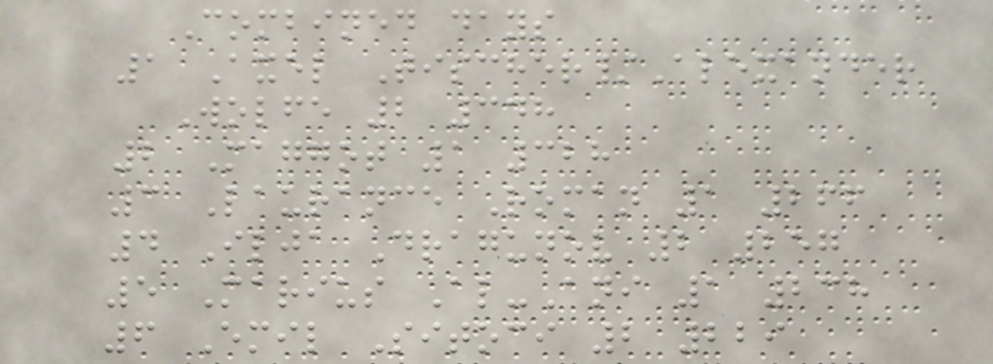Combined days
1 Axel Tischer/Alexander
Wolfe 2 348
2 Maggot 1 328
3 Laurance Roman 1 266
4 Ilja Dragunov 2 257
5 Marius Al-Ani 1 238
6 Emil Sitoci 2 229
